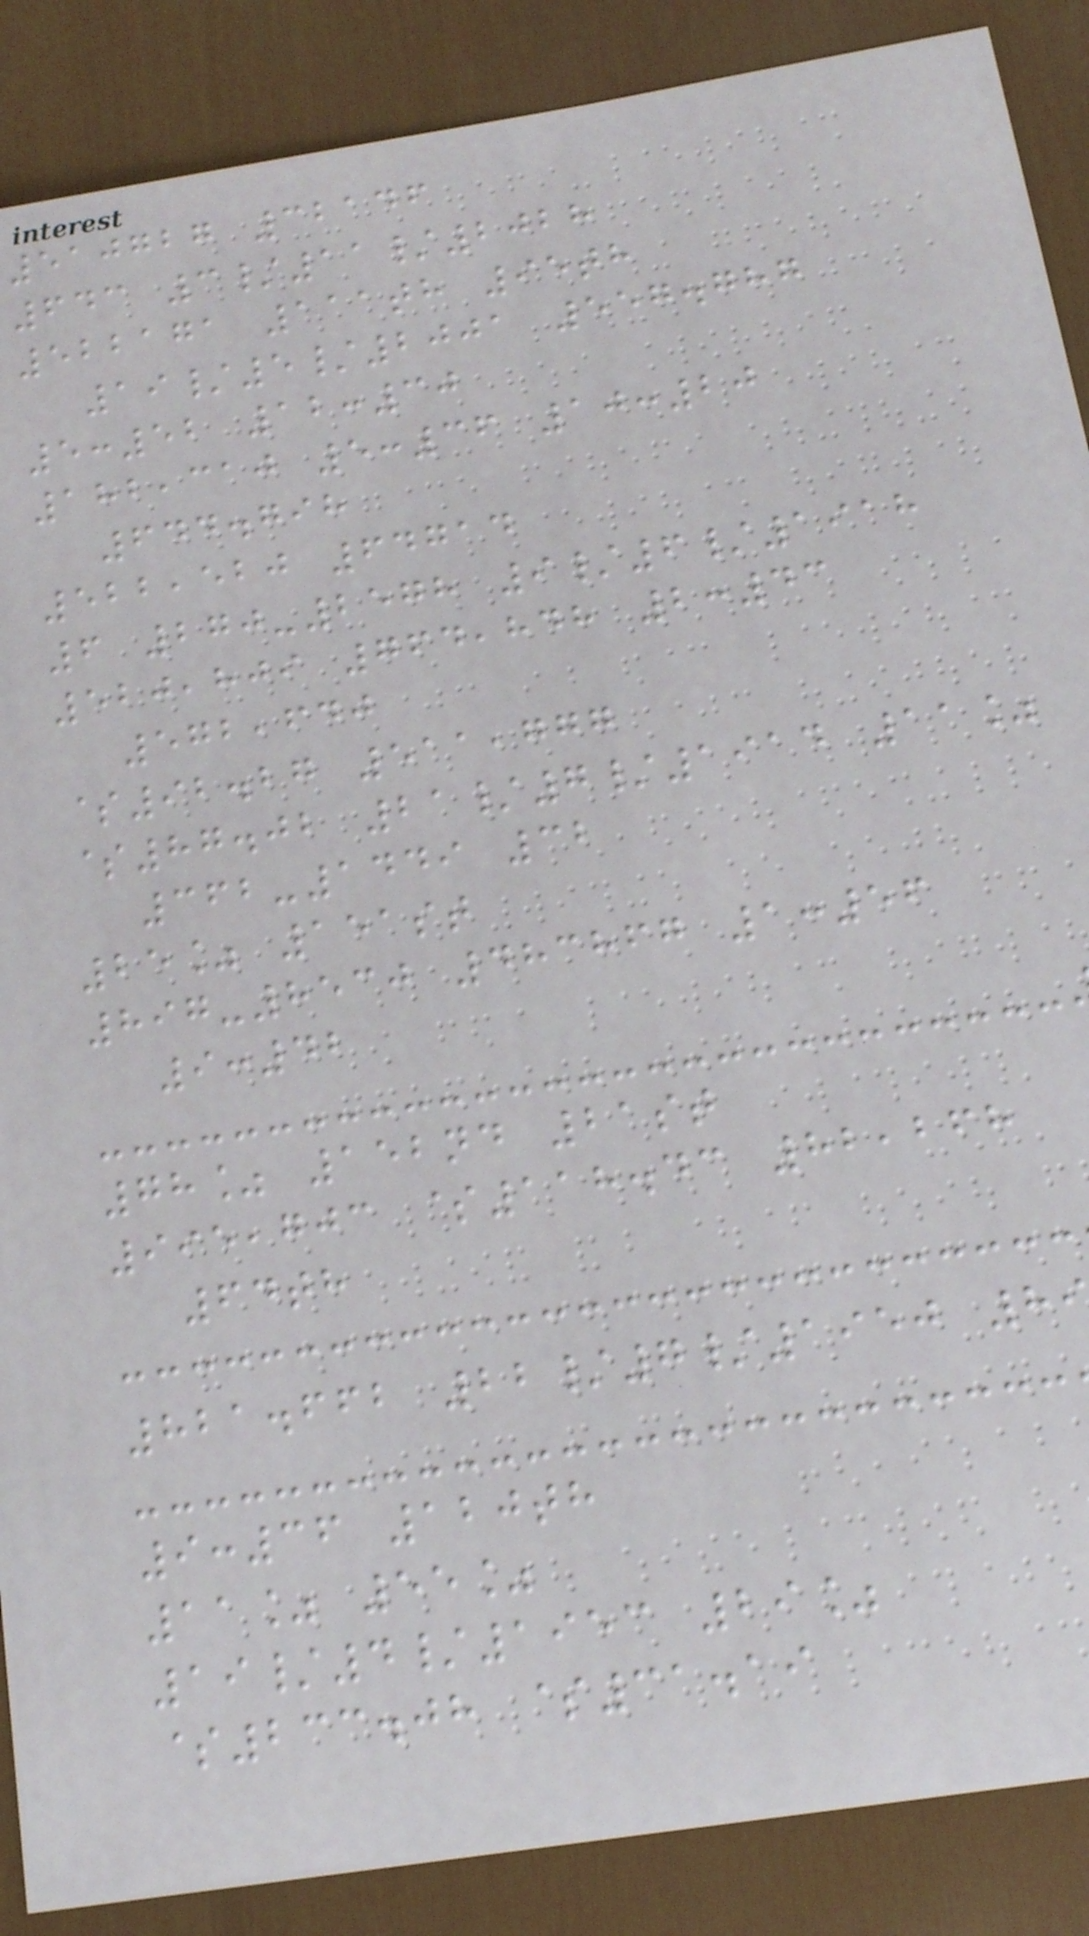510727 32146
643 3/11/2028
522171 111th 95th
19/5/2001 557.787
5:52 12:30
182,310 5:36 10:20
644.798
522,520 64714
6 270-2578 9/6/1918
520,809 764,848 2:43
572,640
$92.27 511,777
$87.02 21/7/1914 11%
362-1449 32
25% 151st
897-8530 483867 1:56
9:42
78% 152nd 21st
995,703 $118.43 82,268
64th
821.662 22/7/1950 8
9:36 120th
11% 55%
19/4/1953 29%
$233.08 $31.19
